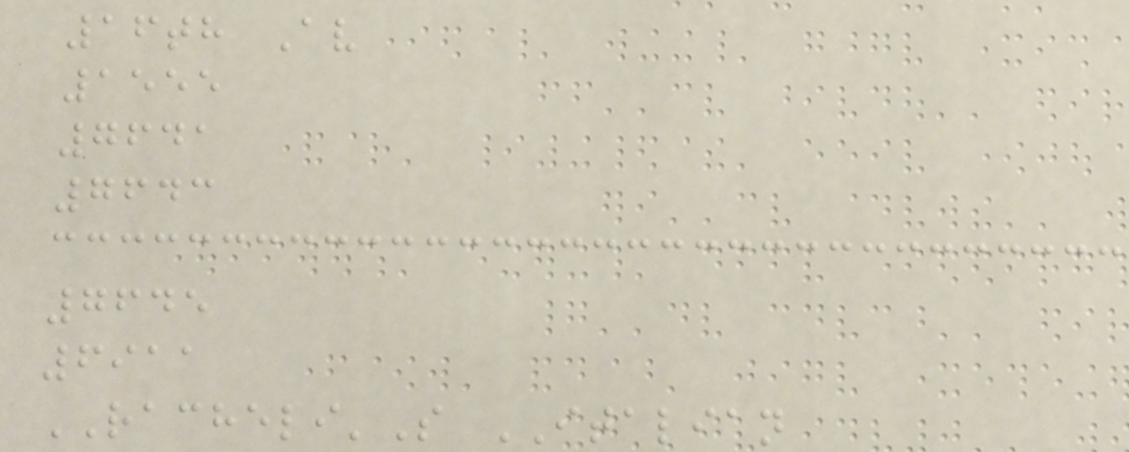16th Av
1555
7641
7643
7645
6911
RACHELI'S ITALIAN
